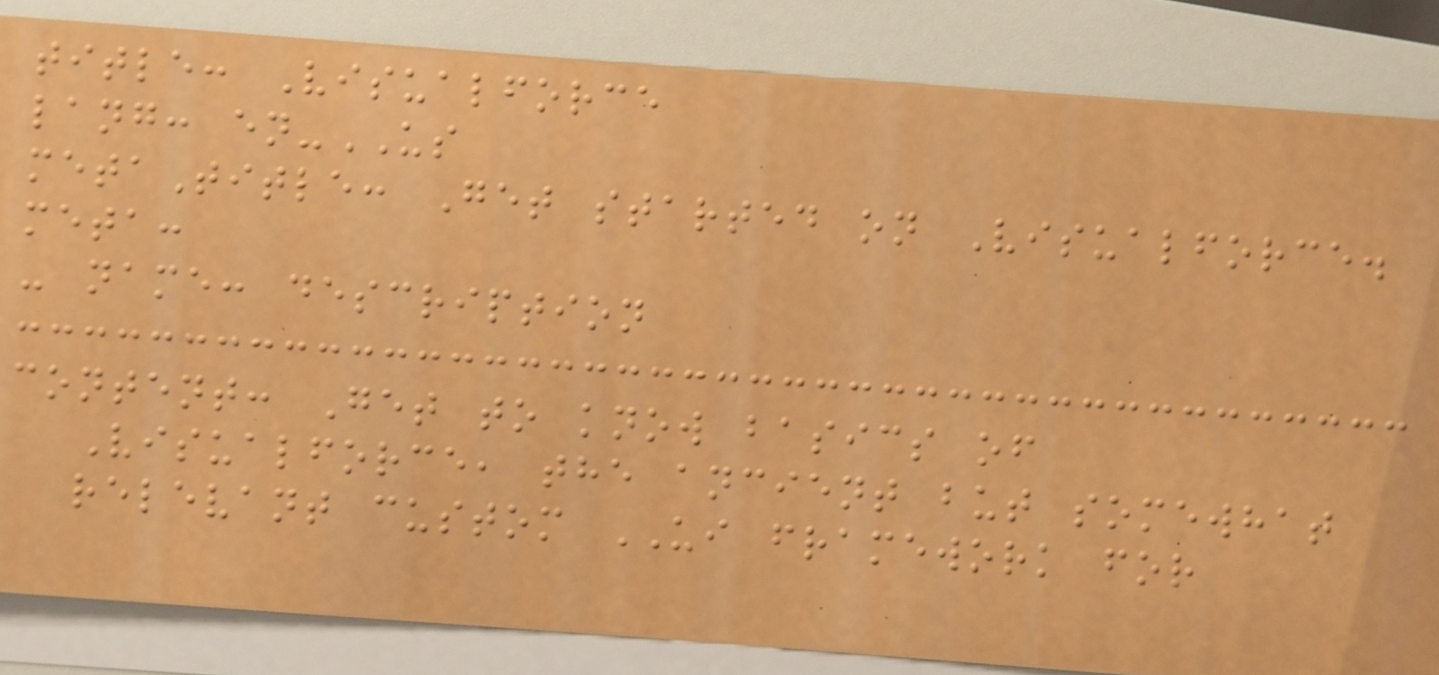title: Visualforce
lang: en-US
metaTitle: Get started on Visualforce.
meta:
- name: description
content: Get to know basics of
Visualforce, the ancient but somewhat
relevant custom UI framework for
